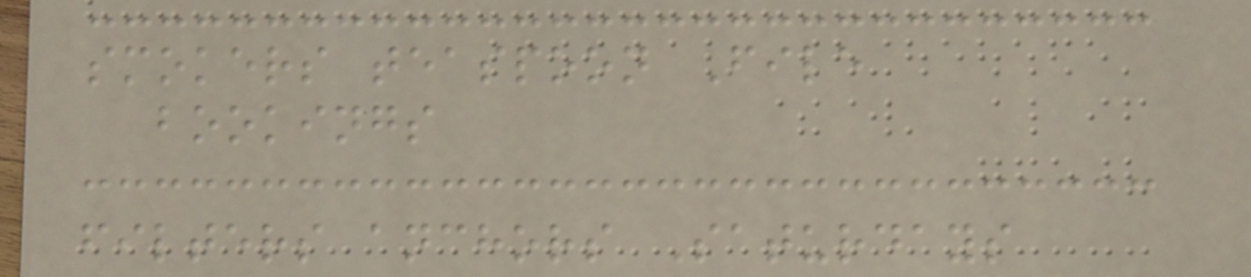smokers teaspoon File
bookings
filters anchors Saturdays
